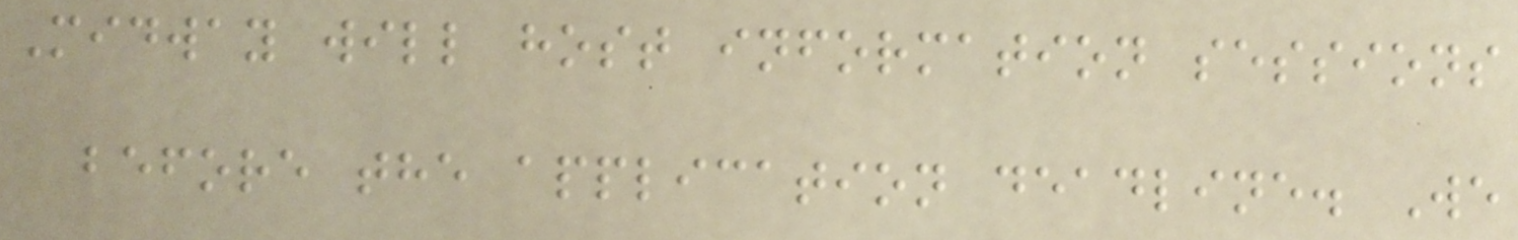Midway will host information sessions
before the application deadline. We
